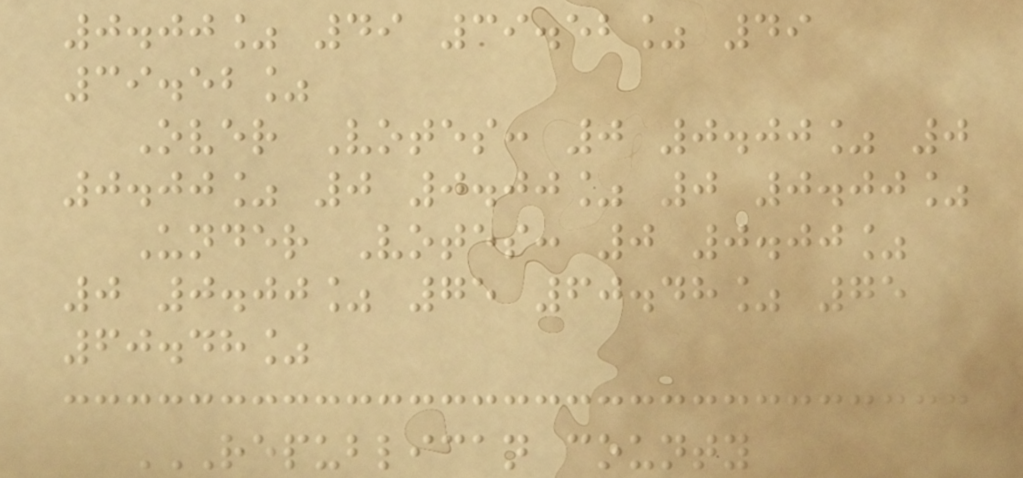0.00% 49 39.52% 49
39.52%
Over Votes: 0 0.00% 0
0.00% 0 0.00% 0 0.00%
Under Votes: 0 0.00%
0 0.00% 75 60.48% 75
60.48%
REPUBLICAN COUNTY
